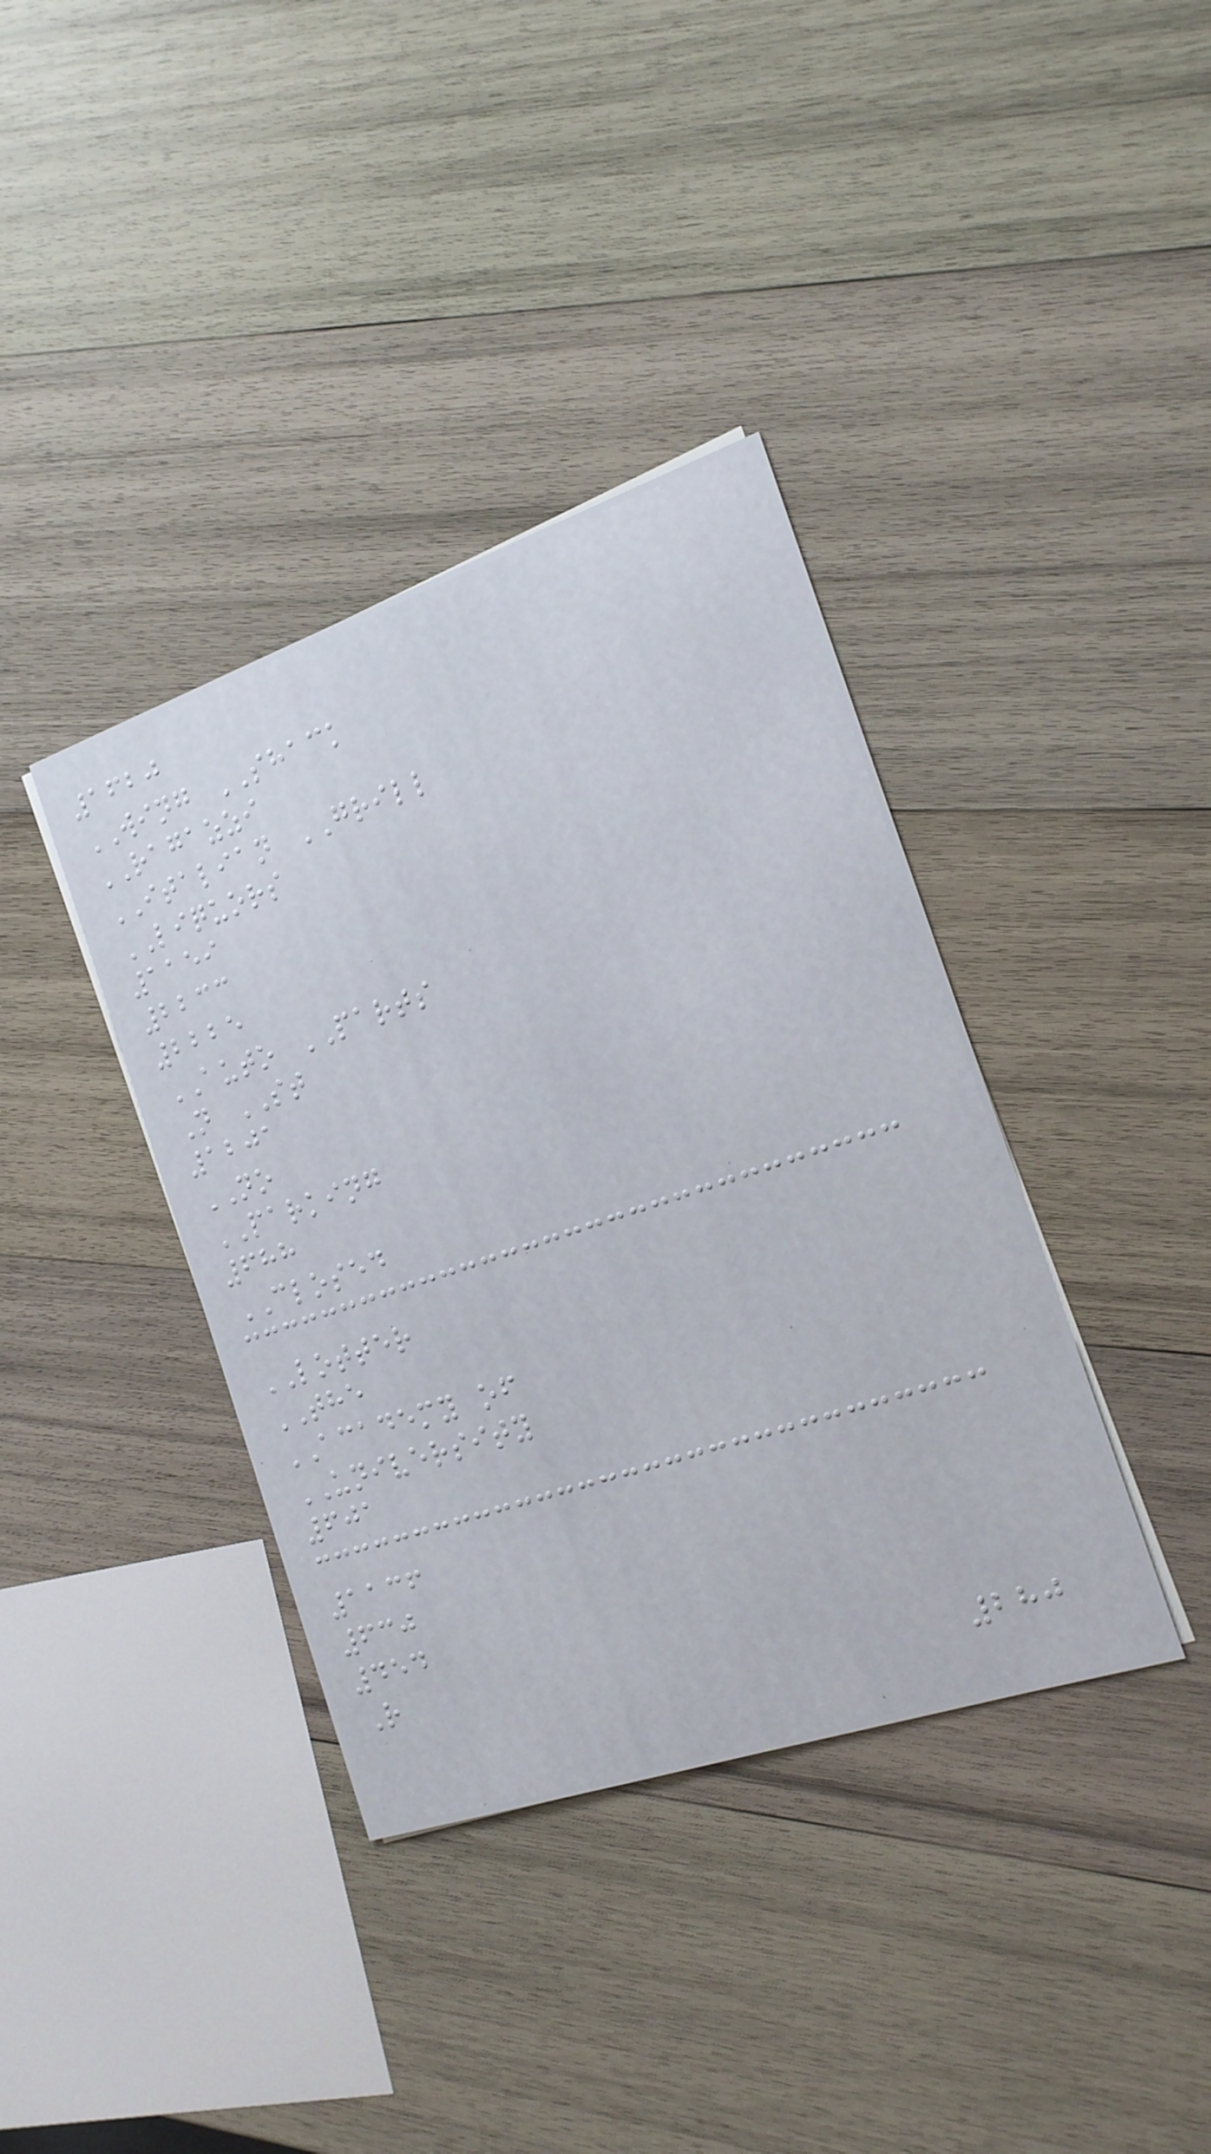1620
WING SHACK
RAGAZZI
ITALIAN GRILL
LIQUORS
1159
2233
2225
AUTO PARTS
N ST
1201
NO
PARKING
688
CLOSED
LOTTER
THE
ACADEMY of
UNIVERSITY
601
1136
630
454
R
280
